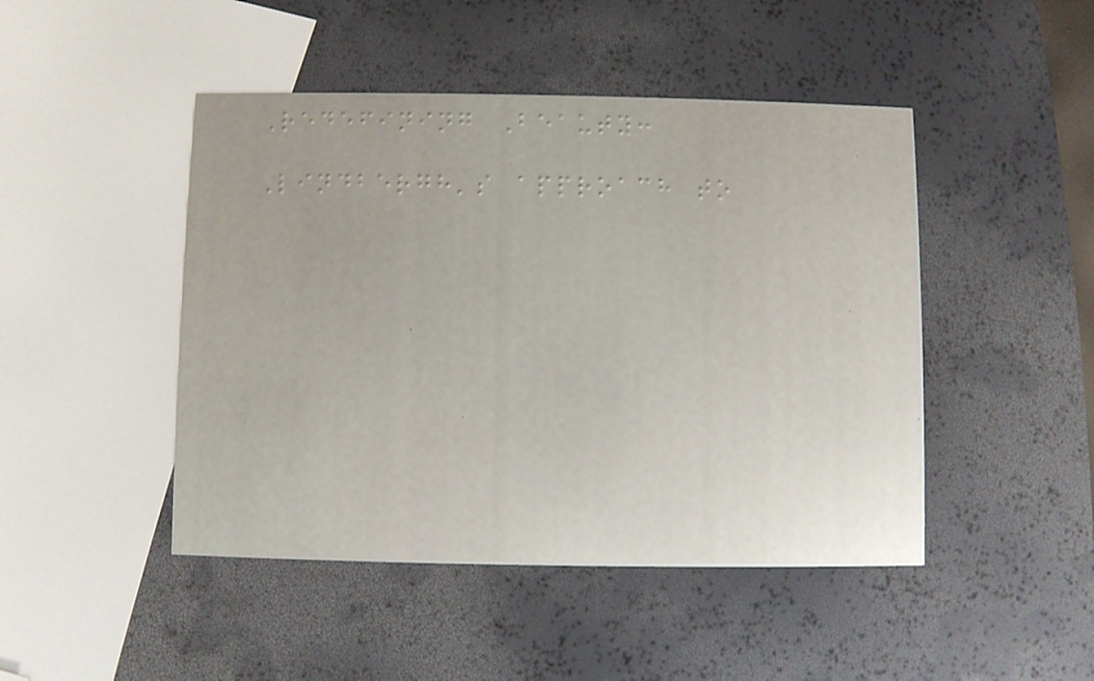Redefining Beauty:
Lindbergh's approach to
